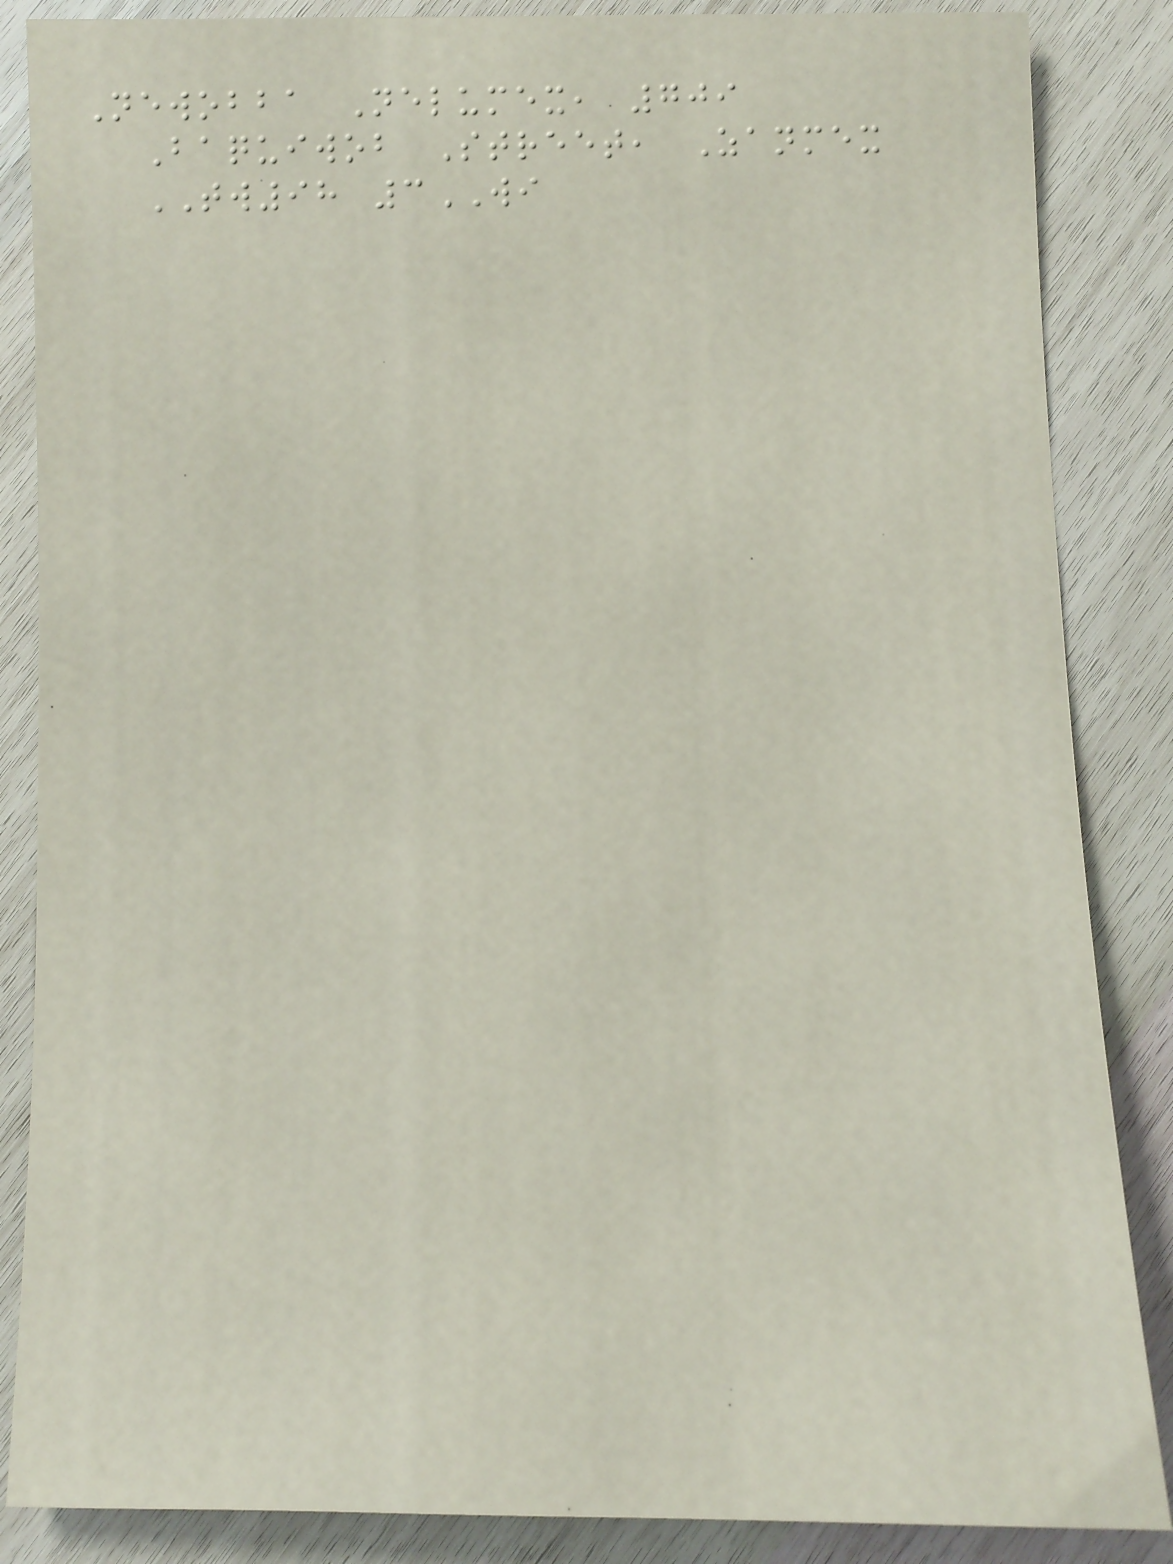Newobba Nelumex, 709
Baquiwob Street, Zanmex
TW98 3WI
